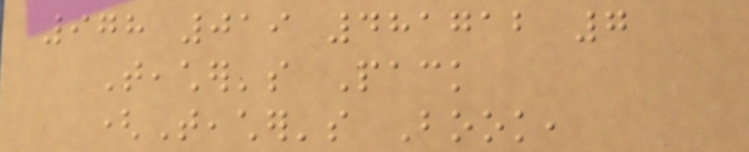978 019 481712 7
Teacher's Pack
(Teacher's Book,
